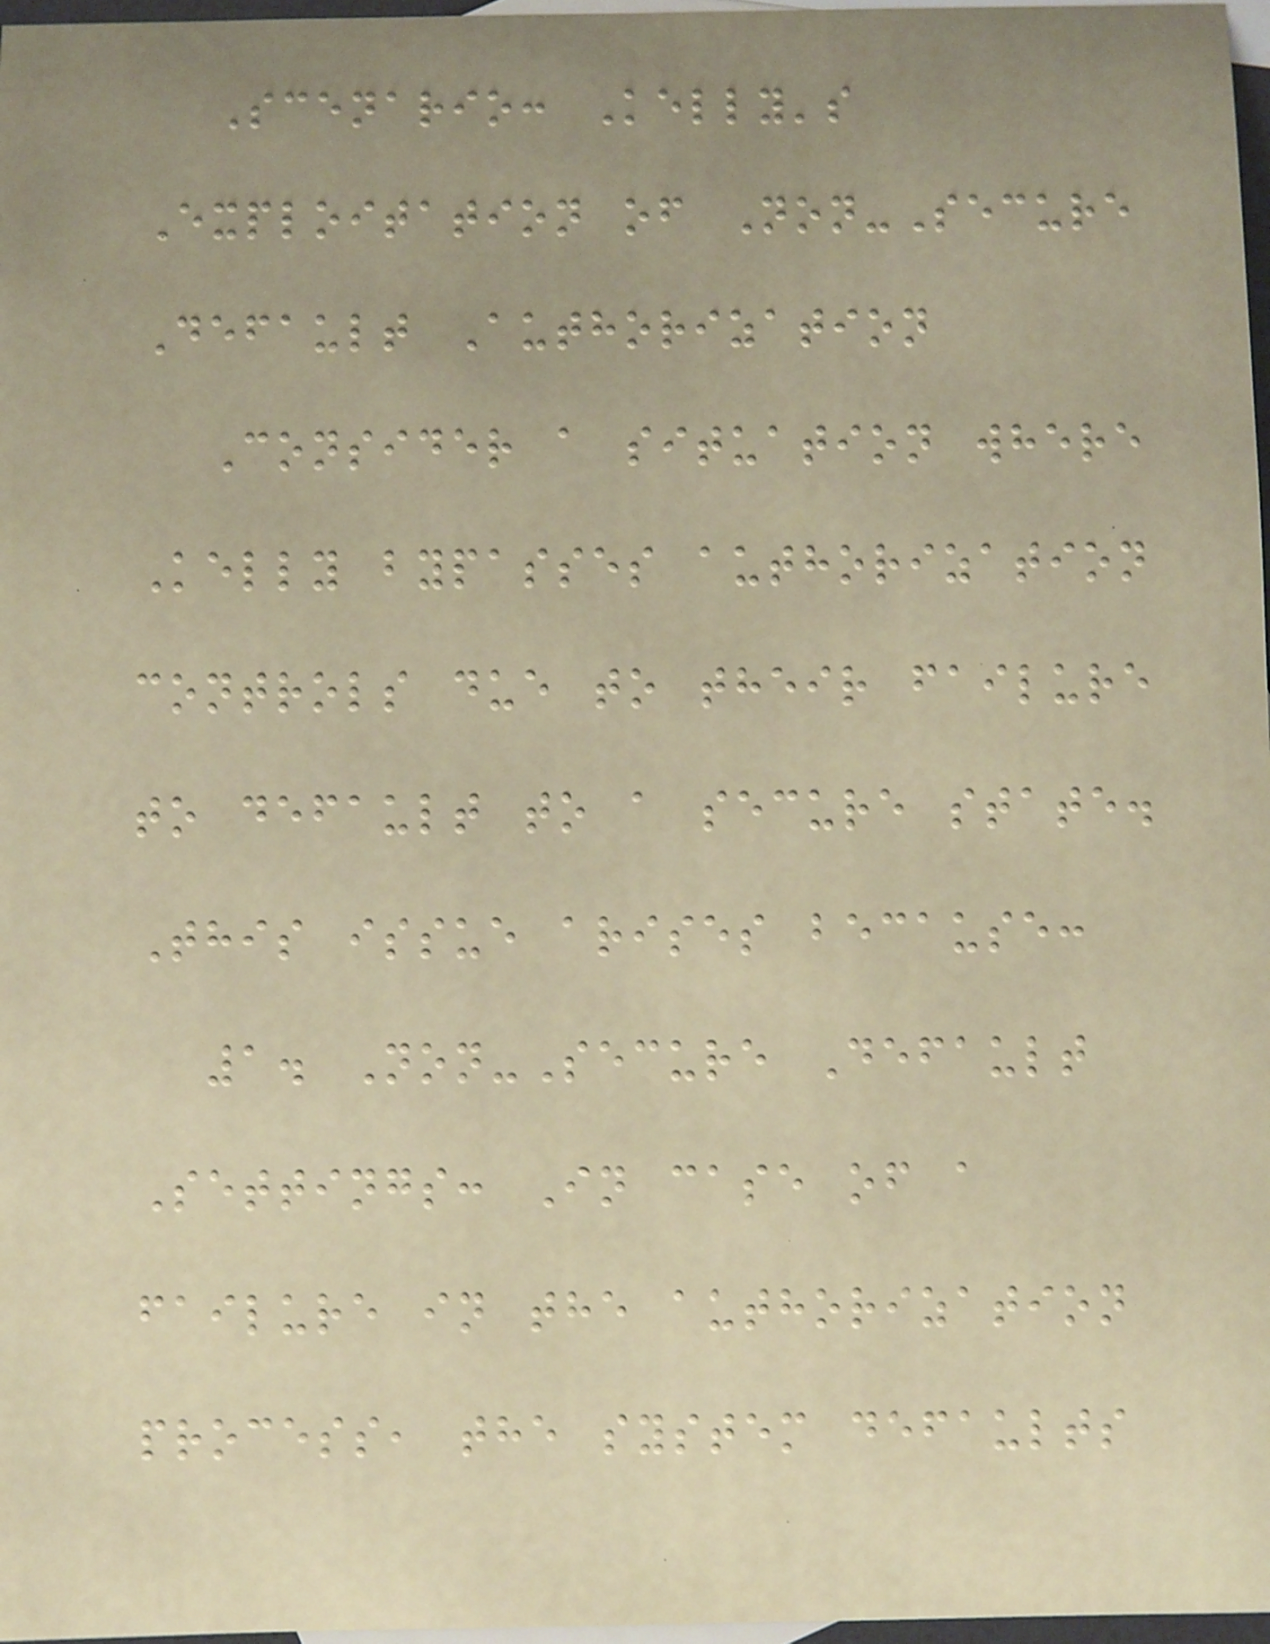Scenario: Kelly's
Exploitation of Non-Secure
Default Authorization
Consider a situation where
Kelly bypasses authorization
controls due to their failure
to default to a secure state.
This issue arises because:
1. Non-Secure Default
Settings: In case of a
failure in the authorization
process, the system defaults
